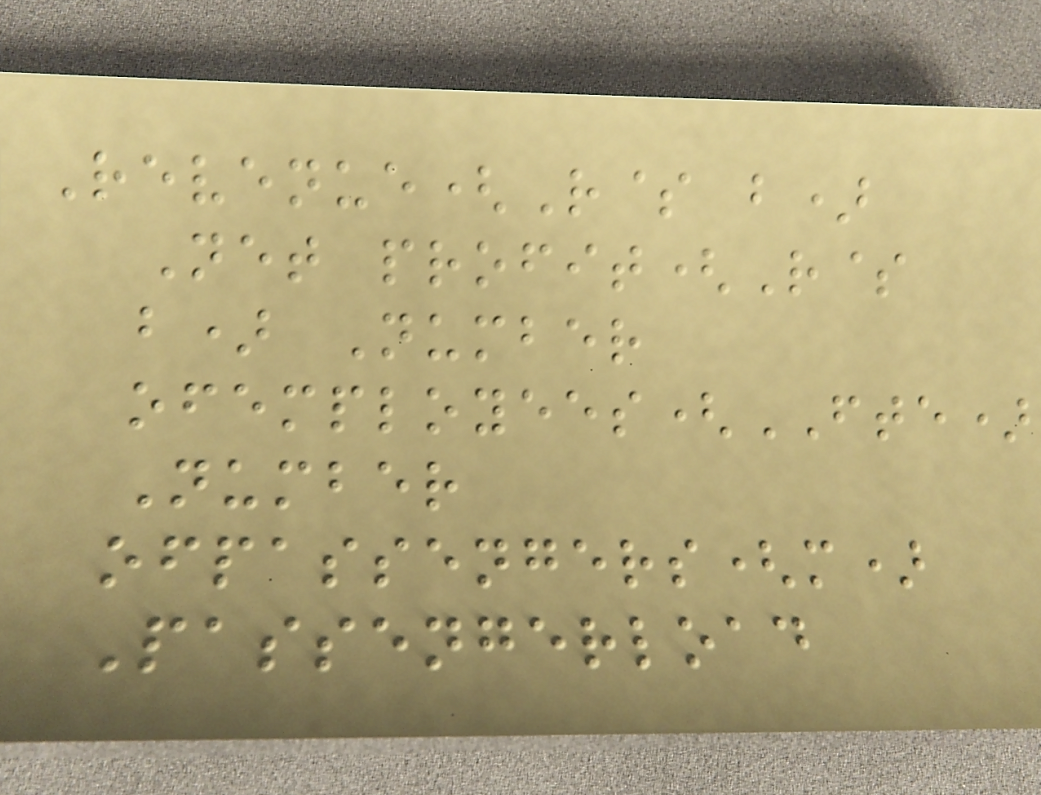Revenue(R$ b)
Net profit(R$
b) Number
ofemployees(FTE)
Number
ofpassengers(m)
Passengerload
